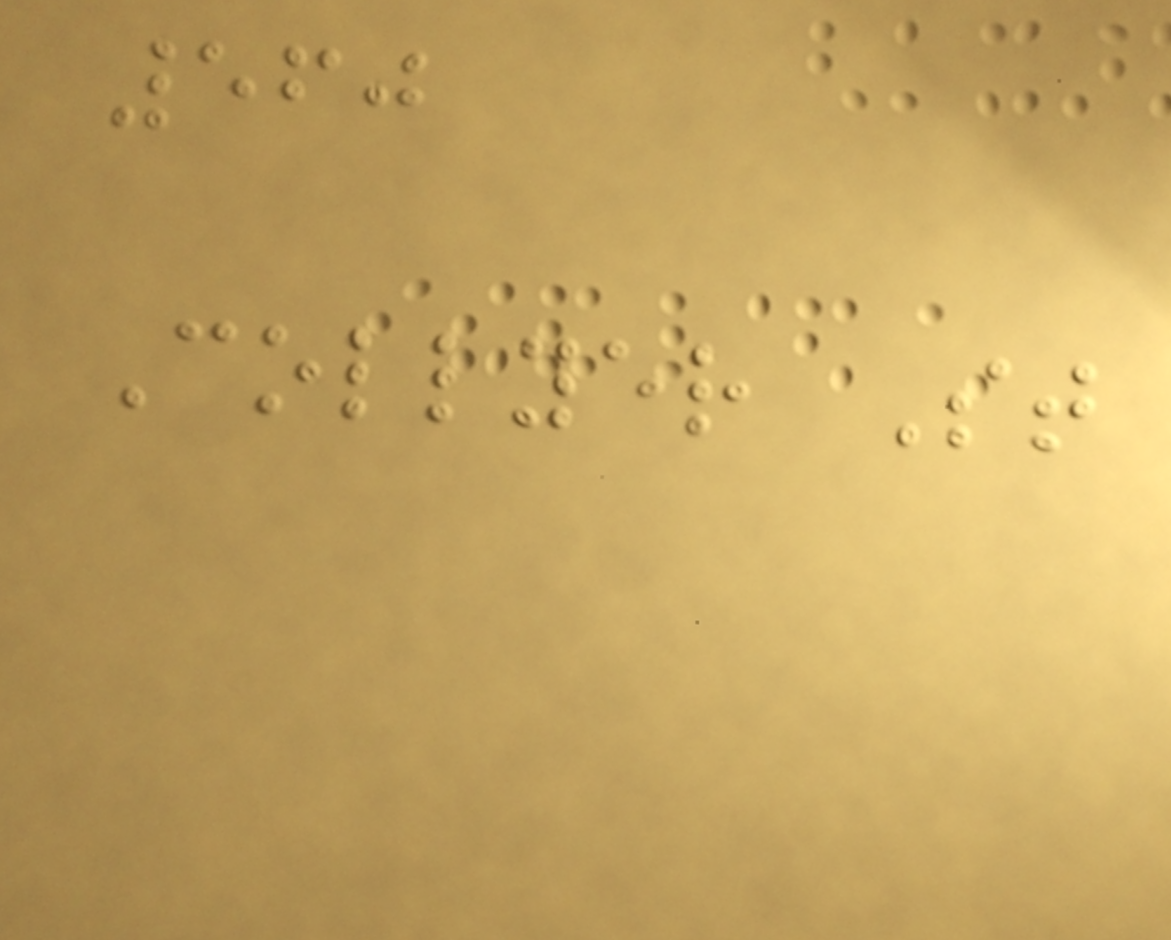560
Collyer St
